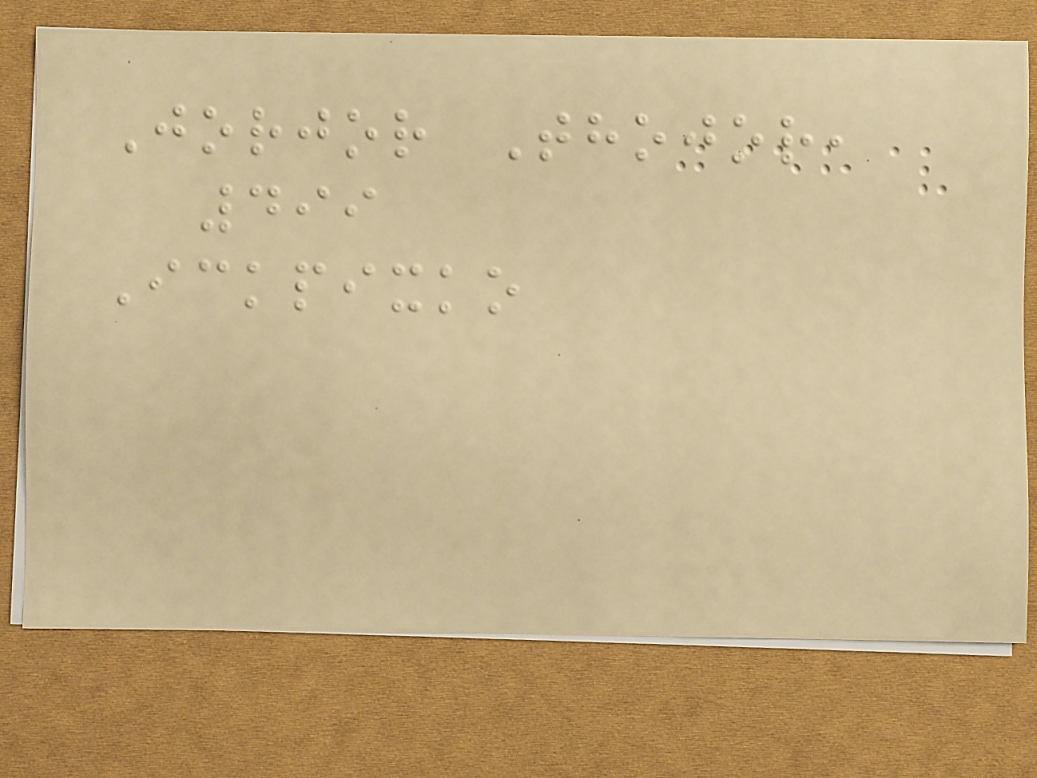Jorjor Thojor,
499
Ickpixko
